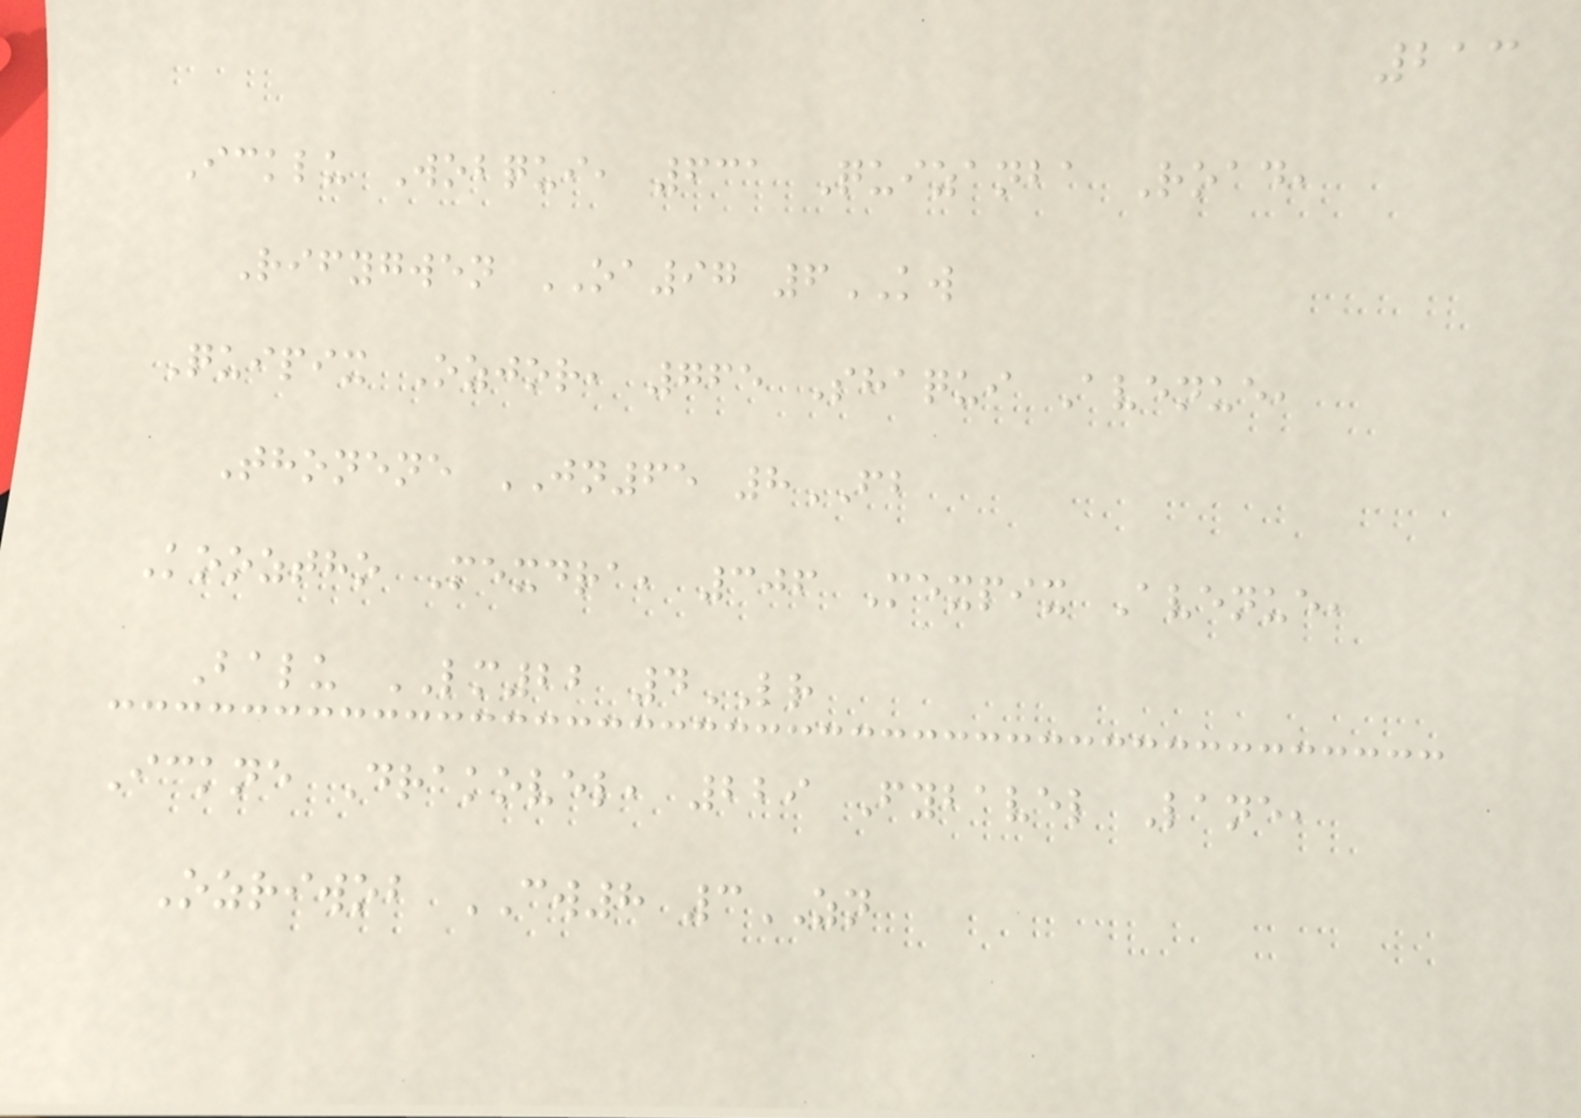213
Icklu Wobqui, 631 Quizanba Road,
Rifygwen OA97 6KW
Quipix Ozjor, 765 Shaqui Avenue,
Thonene JN65 8FB
Kooztho Mexdra, 306 Mexpix Avenue,
Balu LM22 4LR
Ickne Drakovel, 229 Fybavel Lane,
Ozriwob CW8 3ZN
